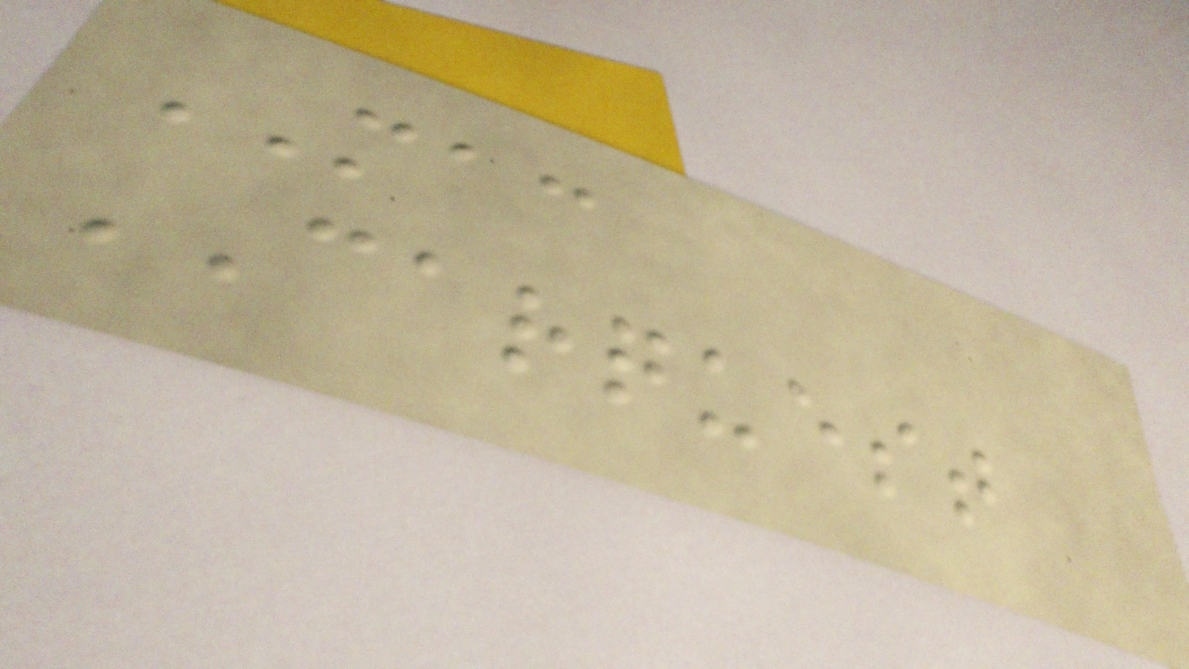MAC
CARQUEST
